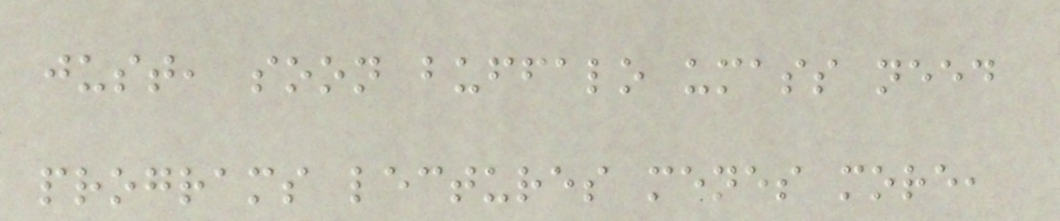just, soon buffalo umass need
programs lectures menes more,
